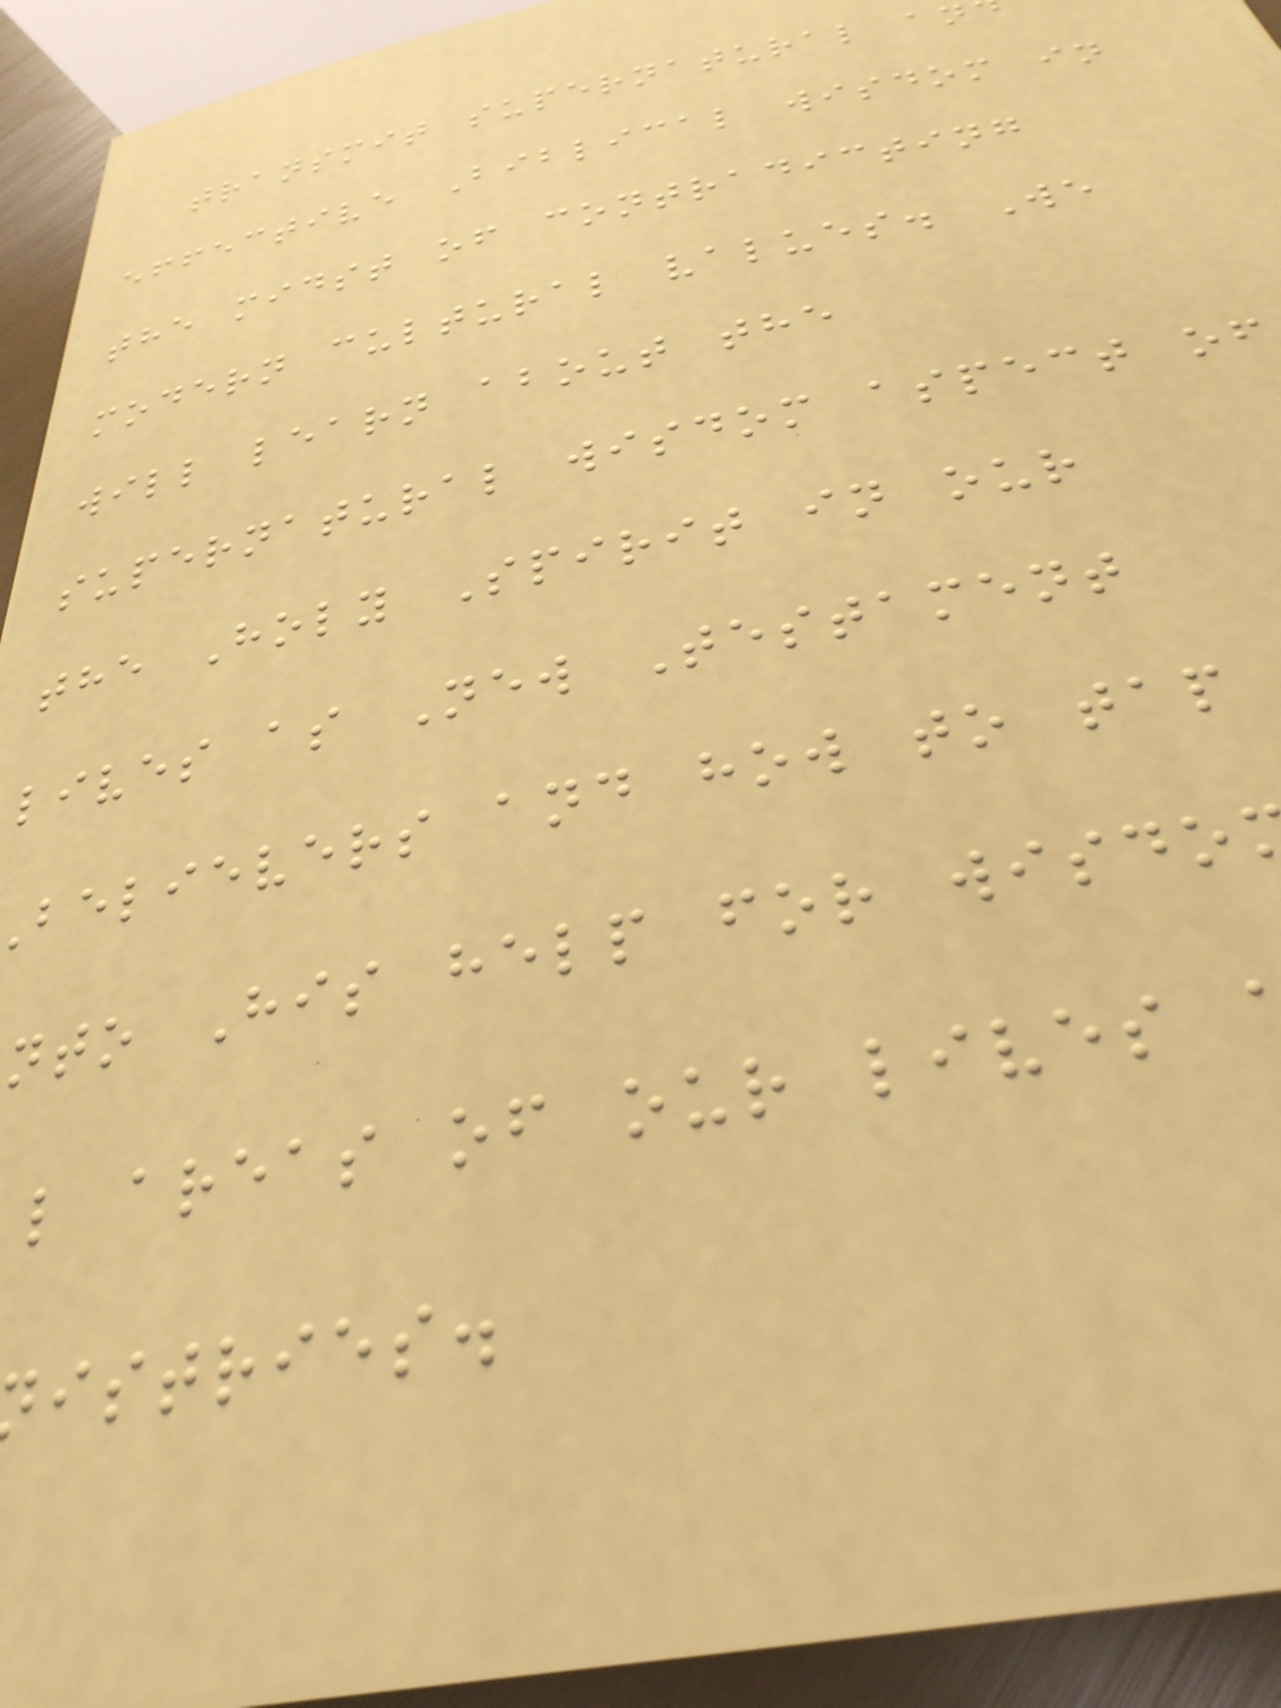transmit supernatural an
effective Biblical wisdom in
the midst of contradicting
modern cultural values. We
will learn about the
supernatural wisdom aspect of
the Holy Spirit in our
lives as New Testament
believers and how to tap
nto His help for wisdo
l areas of our lives
istries.
